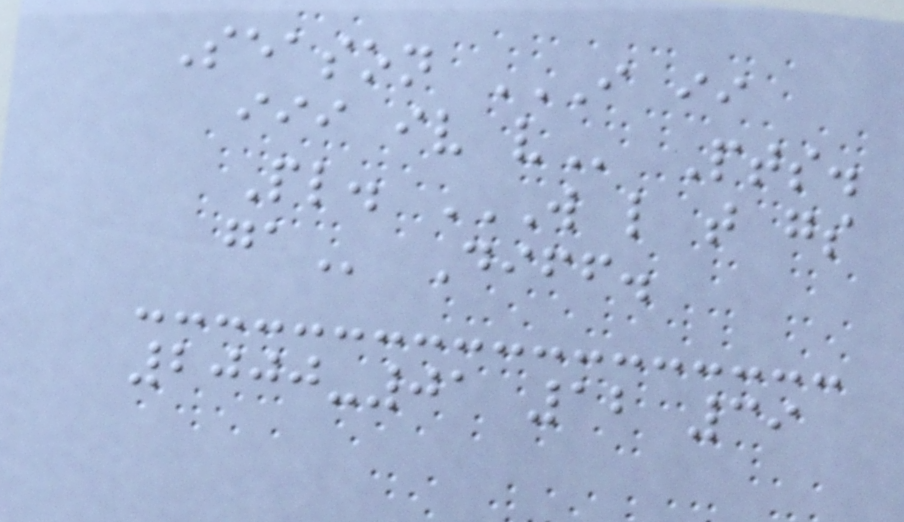Season I II
III IV V Pts.
Pl. W L T GS
GA Diff.
2000-01 12 39
